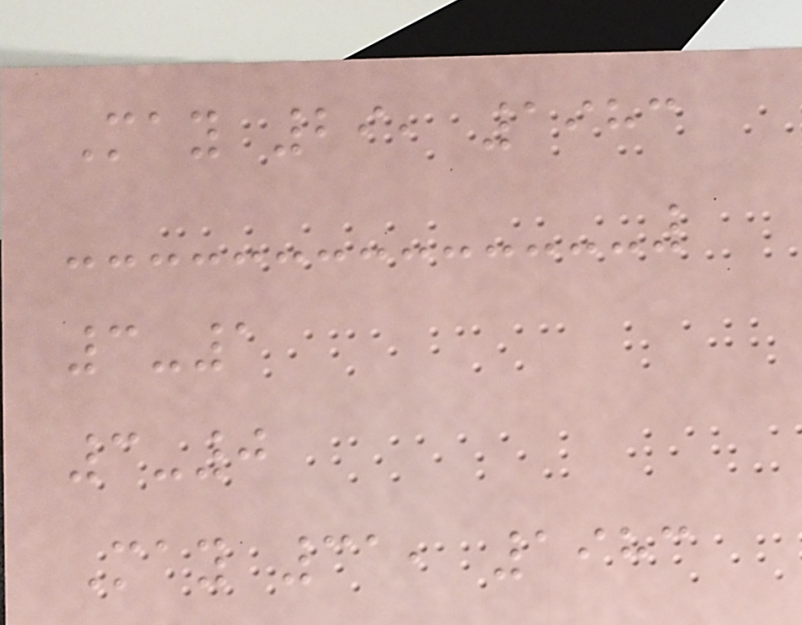May 29, 1983
3-1
3-0
May 31, 1983
